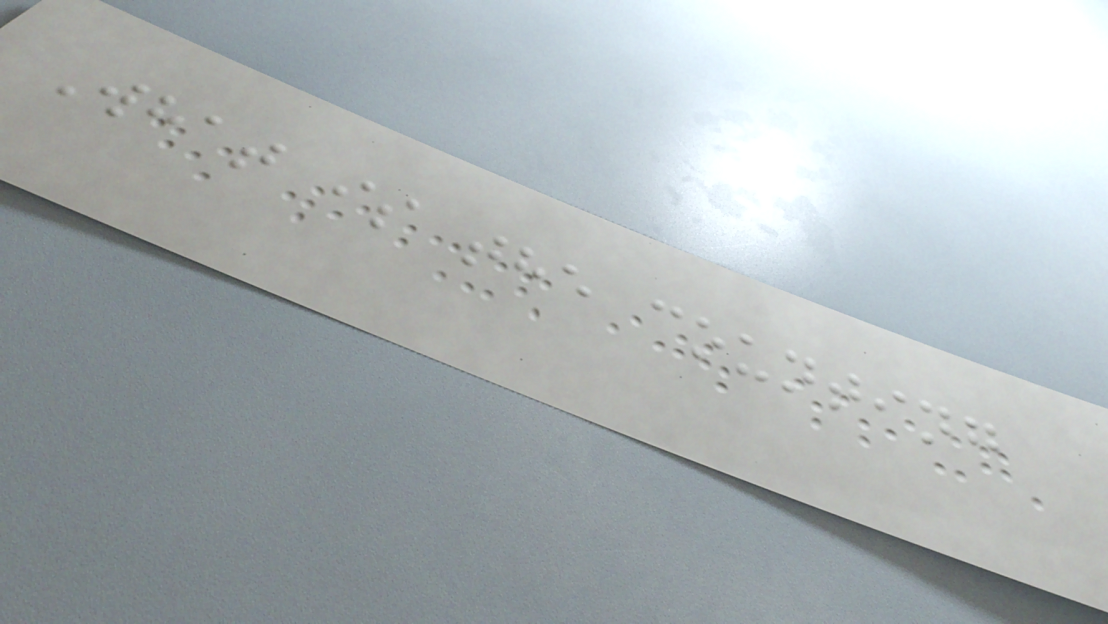What is the counting
